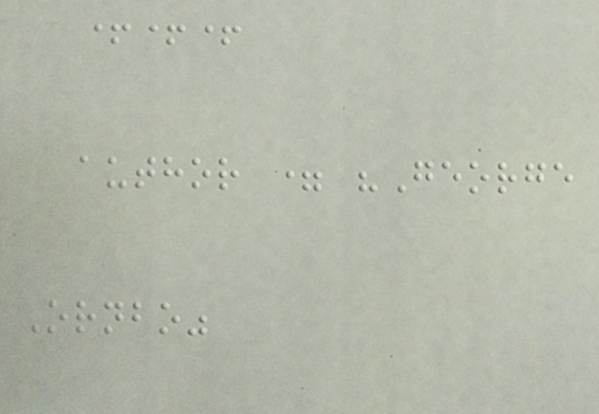+++
author = "George
Ornbo"
